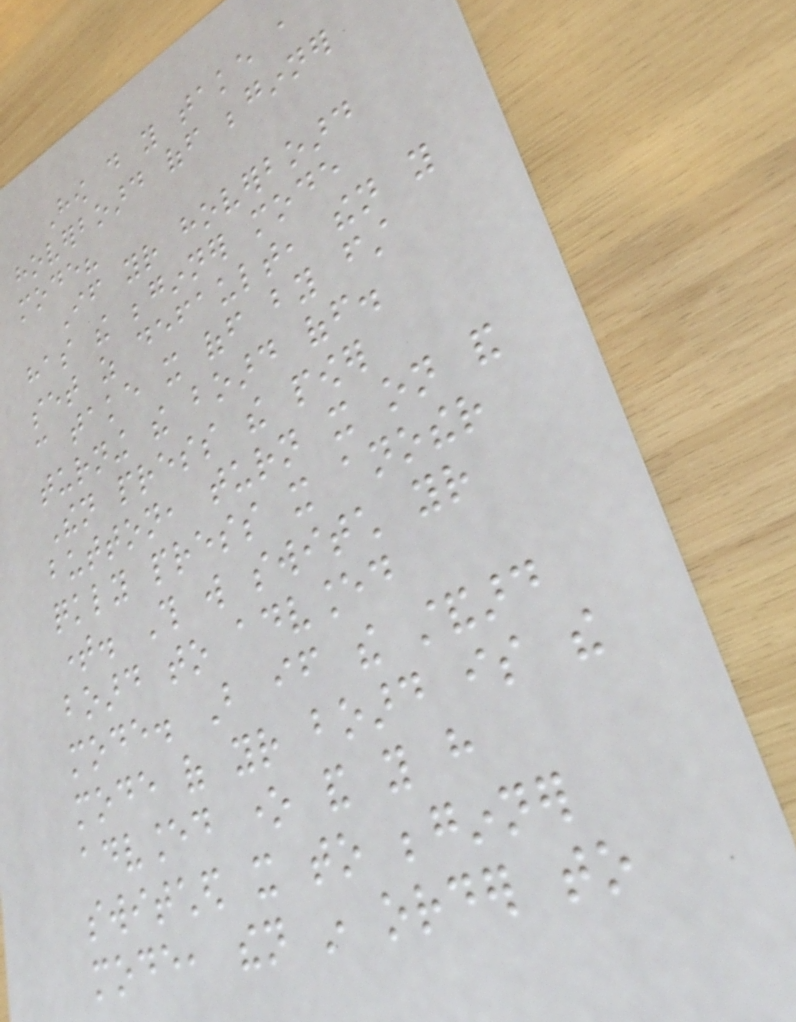How do you take a
hoverboard off beginner
mode?
If your hoverboard
has the beginner mode
set as default, then you
can take it off by first
turning the board off.
Then press the power
button, turn it on and
quickly press it another
time. This will switch your
board to advanced
mode. But if the standard
mode of your board is the
advanced one and you have
switched it to beginner
mode, then in order to
